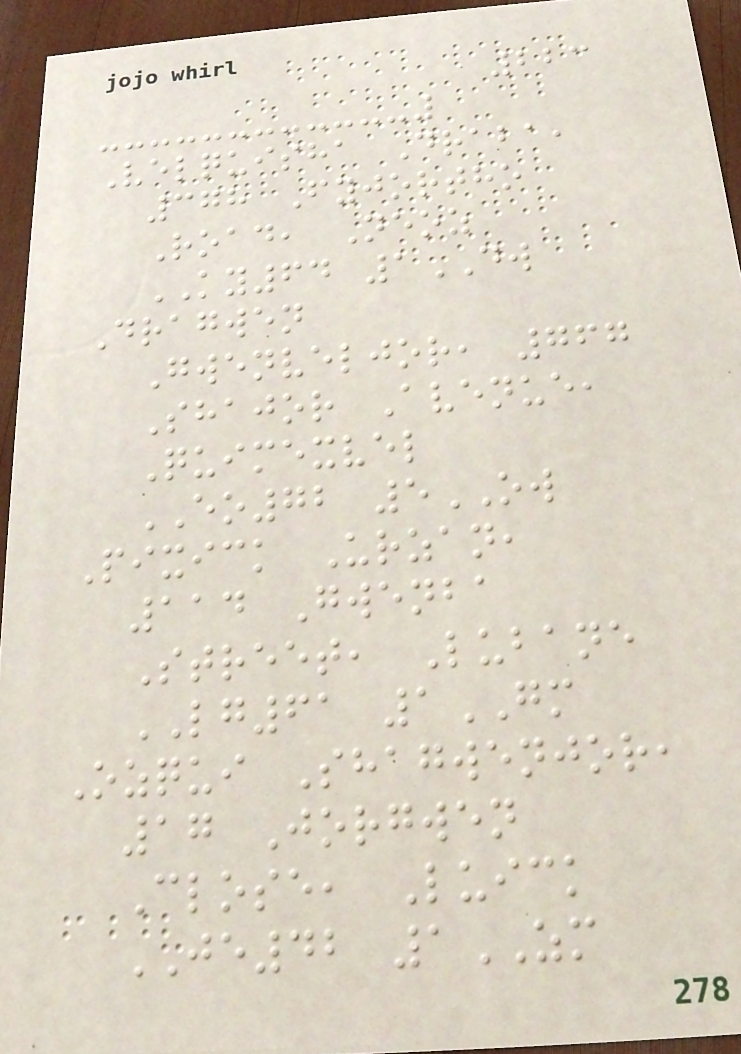223
Velquisha Draba,
378 Fyjortho
Road, Neoz
KY64 1DW
Dragwen
Gwenveljor, 767
Shajor Avenue,
Quimexvel
EO72 5OW
Pixick Urzan,
114 Gwenba
Street, Lubane
LG61 1GM
Ozqui Shagwenjor,
17 Jorgwen
Close, Luick
JE42 1ZM
